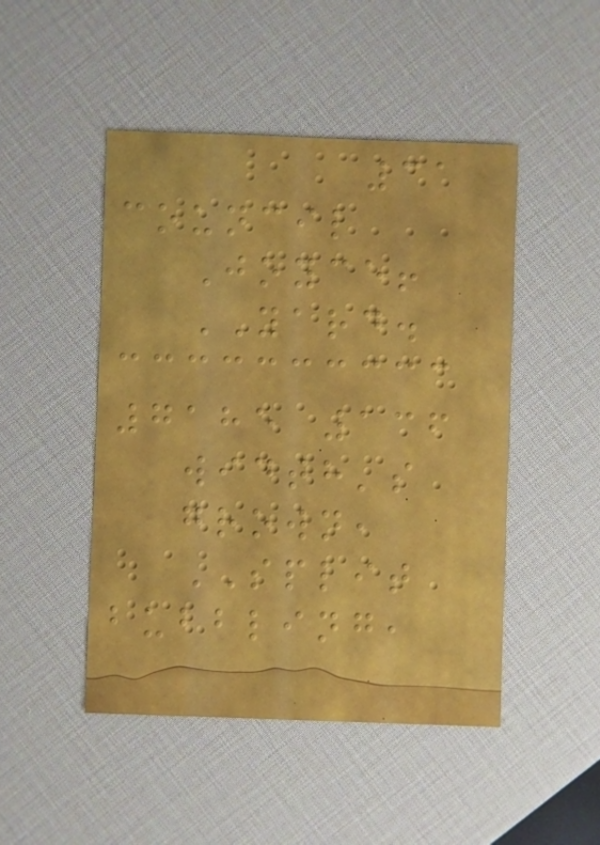31
council
Joyce!
YARD.
7185 136
width's
grown,
SPLIT
bubbling,
